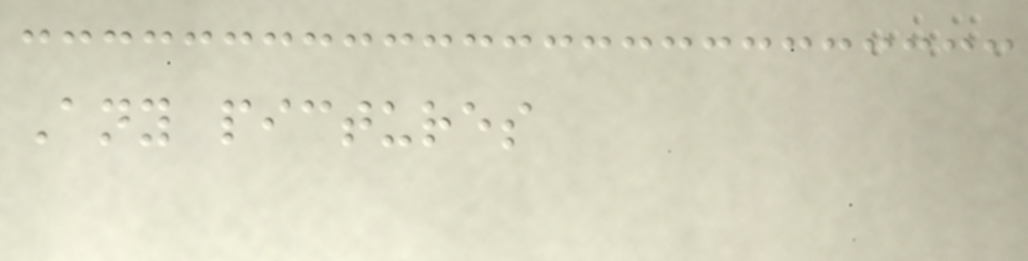Any pictures
